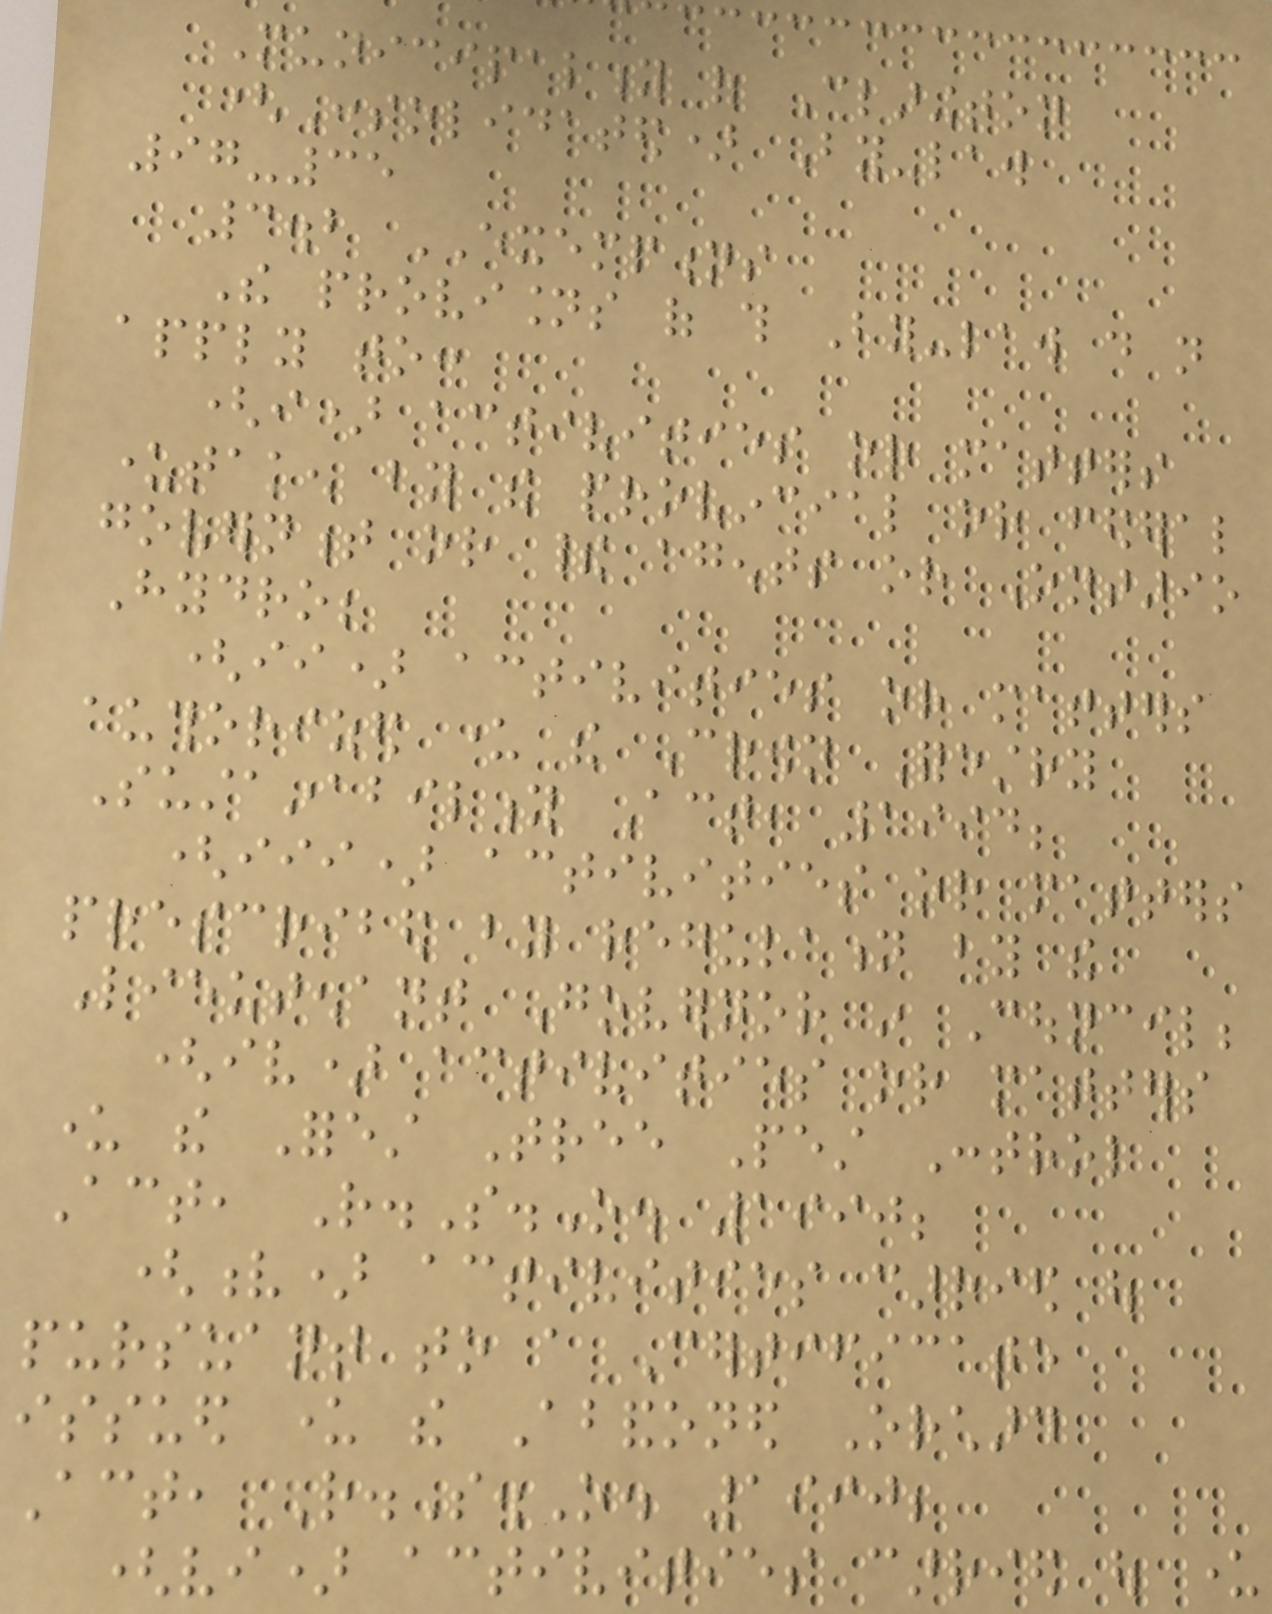Municipality of Clarington
(Consolidated) By-law
97-35
3.2 EXEMPTIONS
The provisions of this By-law do not
apply to:
(i) activities or matters
undertaken by the provincial or federal
government or their agents or Ontario
Hydro;
(ii) activities or matters
authorized under the Crown Forestry
Sustainability Act, 1994;
(iii) activities or matters
prescribed by regulation by the
Lieutenant Governor in Council;
(iv) activities or matters
under the Forest Tree Pest Control
Act, R.S.O. 1990;
(v) activities carried out
pursuant to a Certificate
issued under the Abandoned Orchard
Act, R.S.O. 1990;
(vi) activities carried out under
